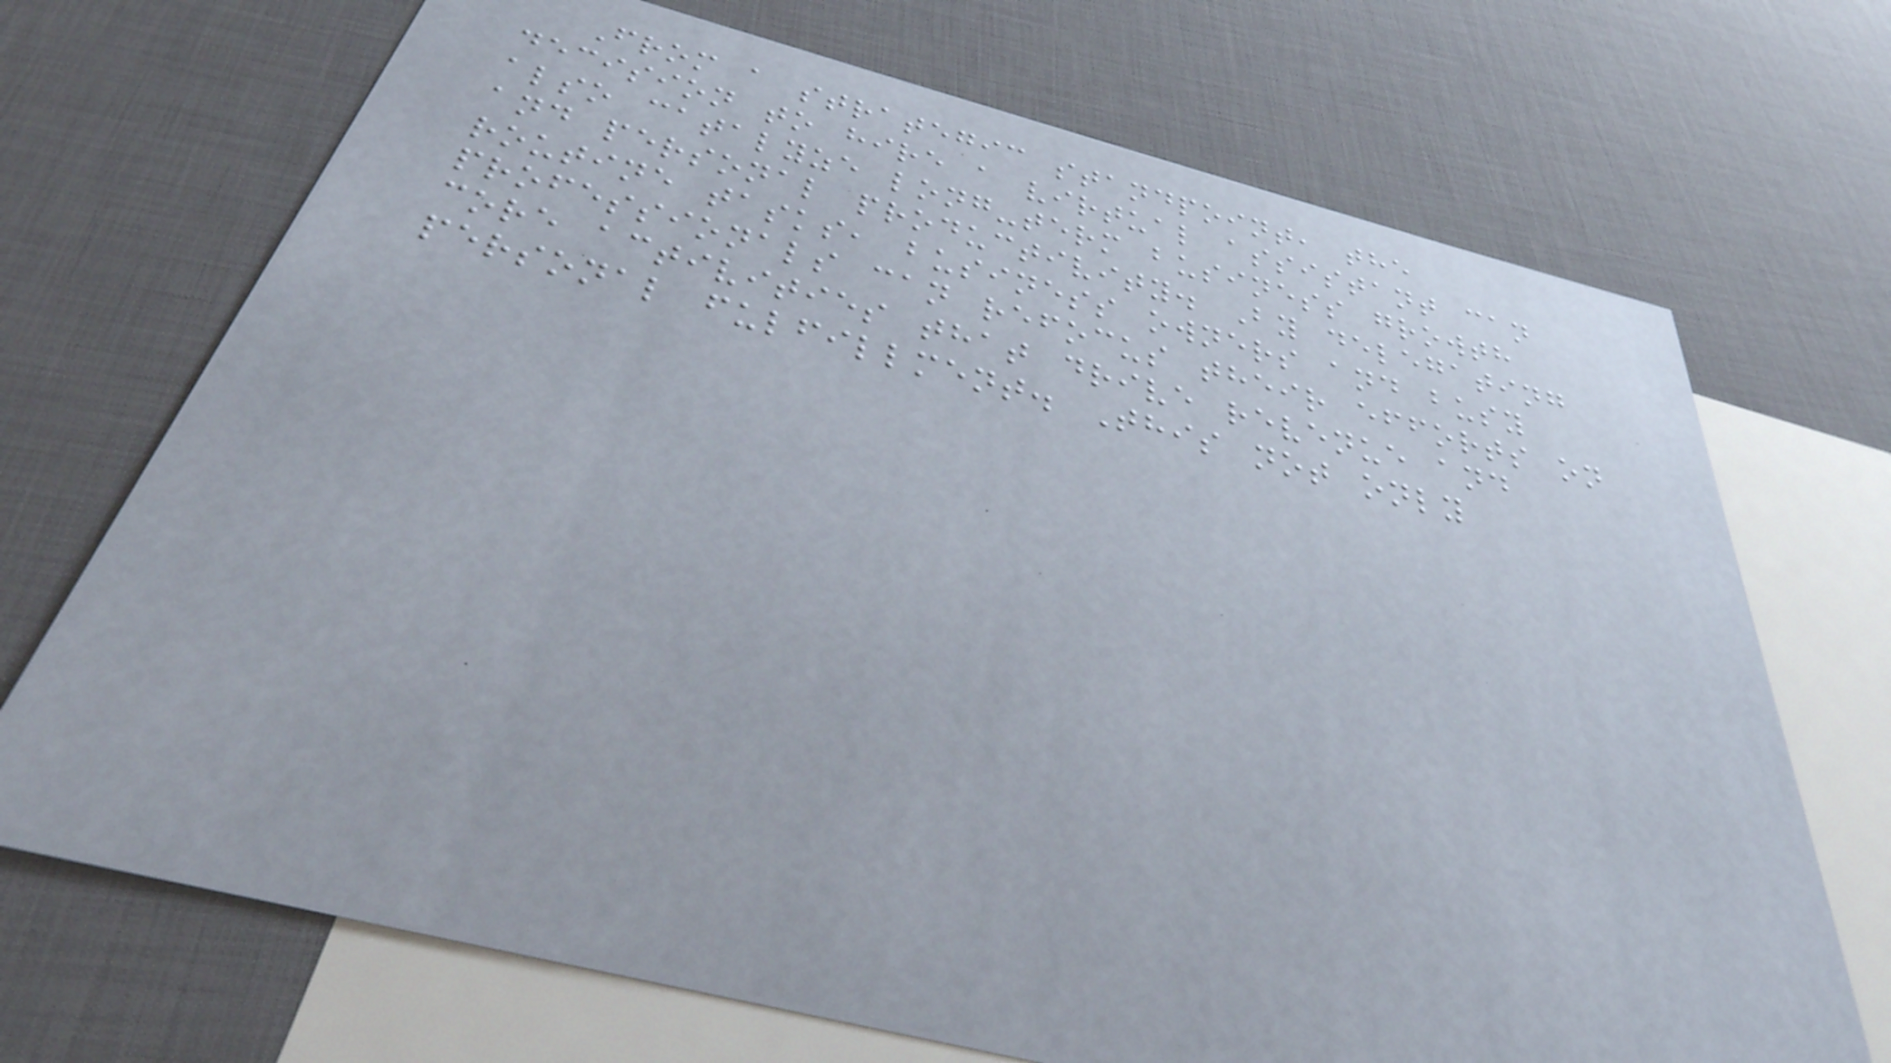From a strategic standpoint, the
decision to hire a virtual assistant can
also catalyze long-term business growth
and personal productivity. By delegating
routine tasks, business owners and busy
professionals can refocus their efforts on
core activities that drive revenue and
personal fulfillment. This not only
